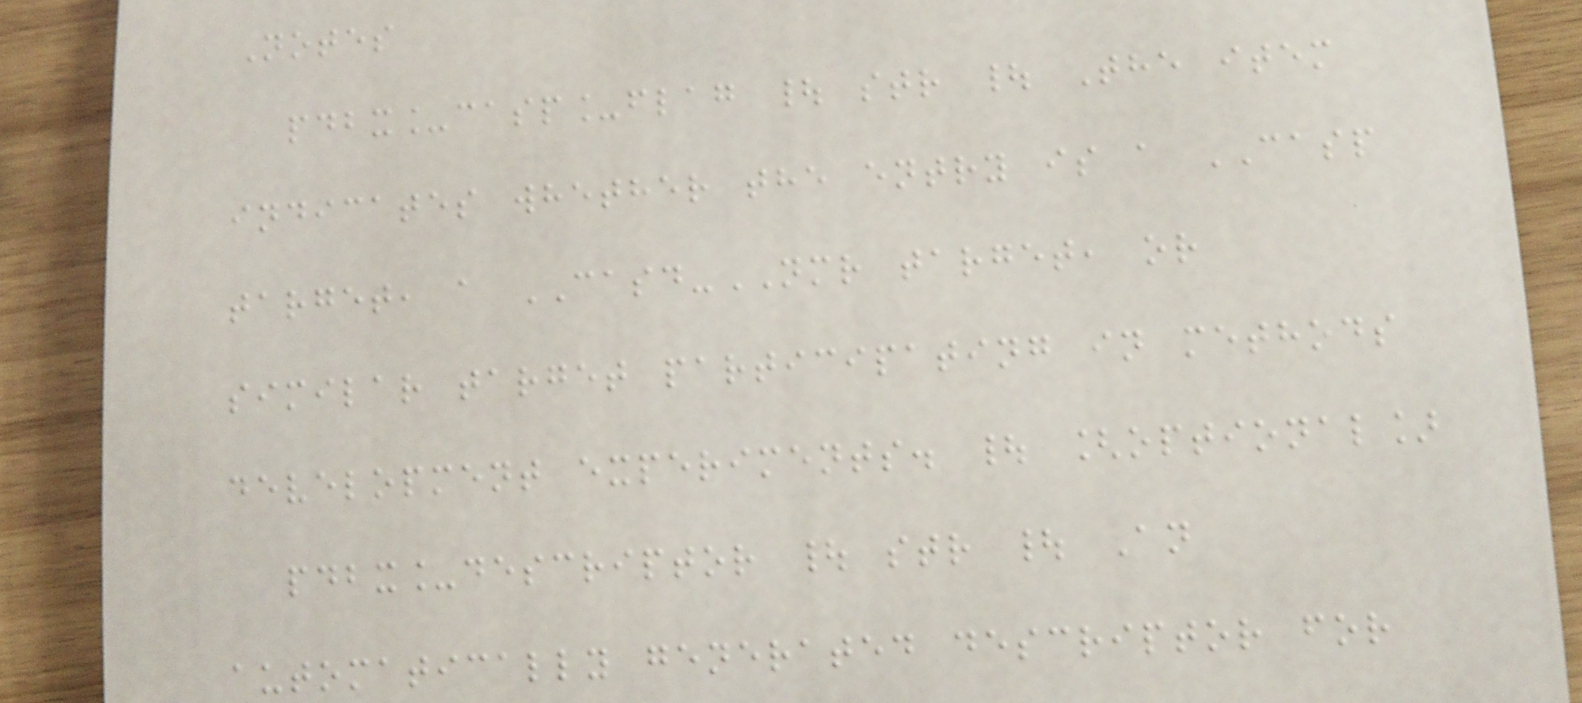Notes
pdbx_casp_flag | str | The item
indicates whether the entry is a CASP
target, a CASD-NMR target, or
similar target participating in methods
development experiments. | [optional]
pdbx_descriptor | str | An
automatically generated descriptor for
